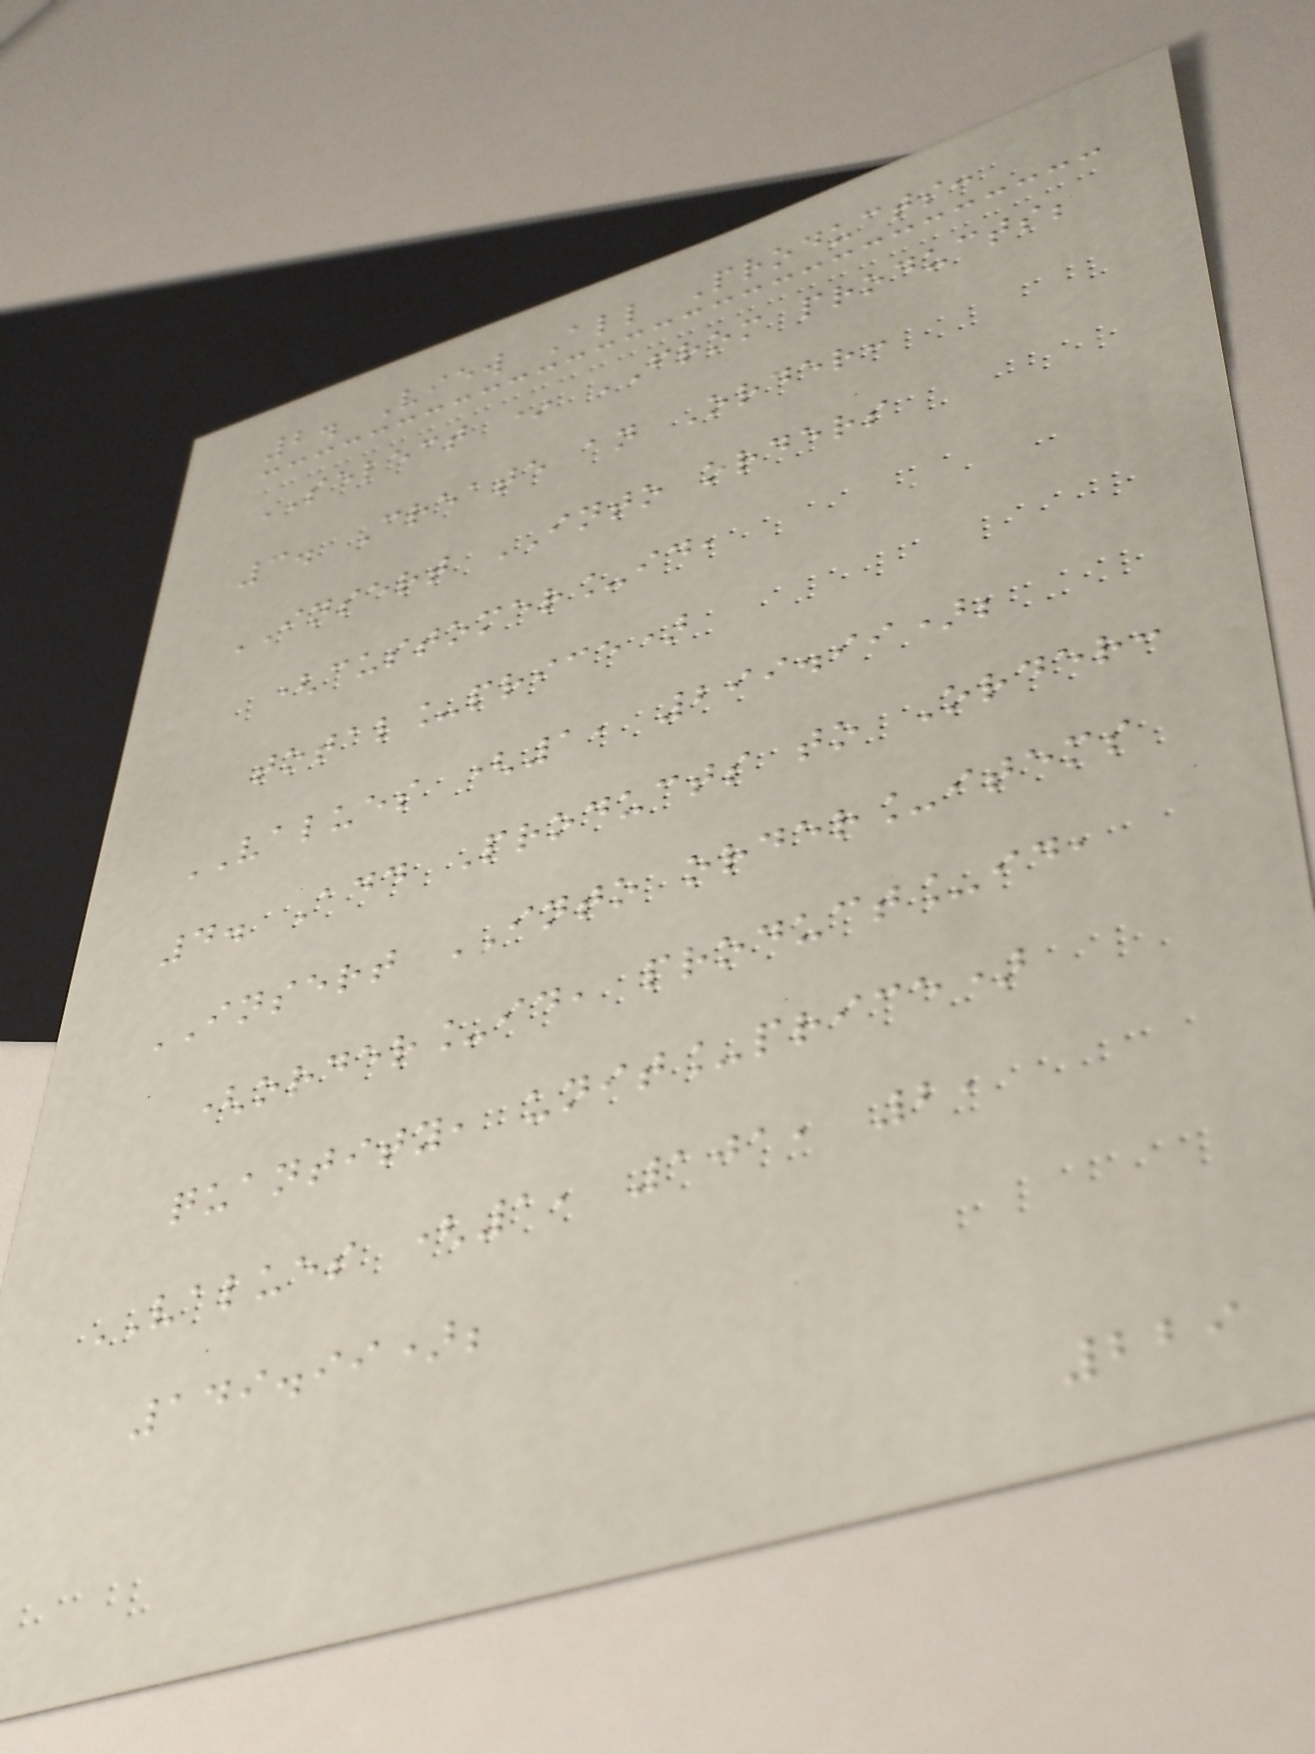2. View All Products:
SELECT * FROM products;
3. Create an Order:
INSERT INTO orders
(customer_id,
total_price)
VALUES (1, 299.99);
4. Add Products to Order:
INSERT INTO order_items
(order_id, product_id,
quantity, unit_price)
VALUES (1, 101, 2,
149.99);
229
